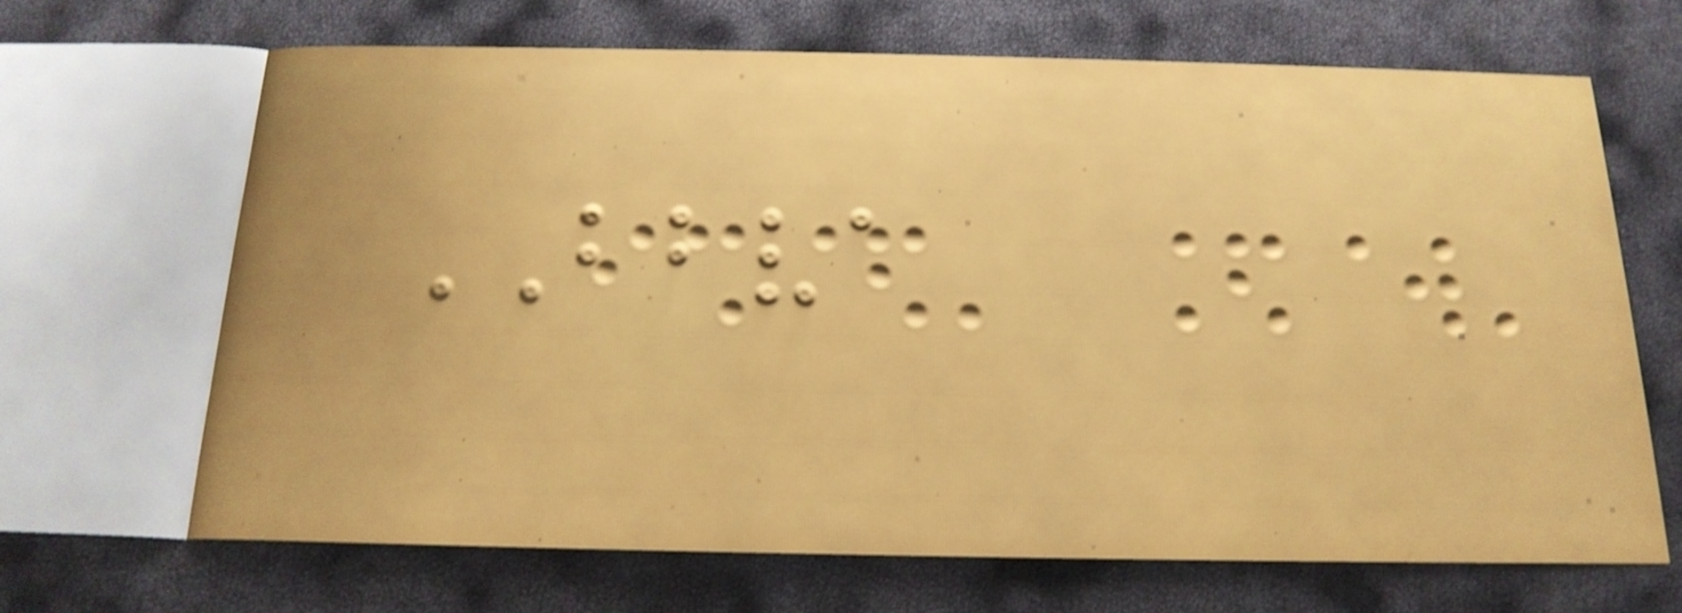BBVA
